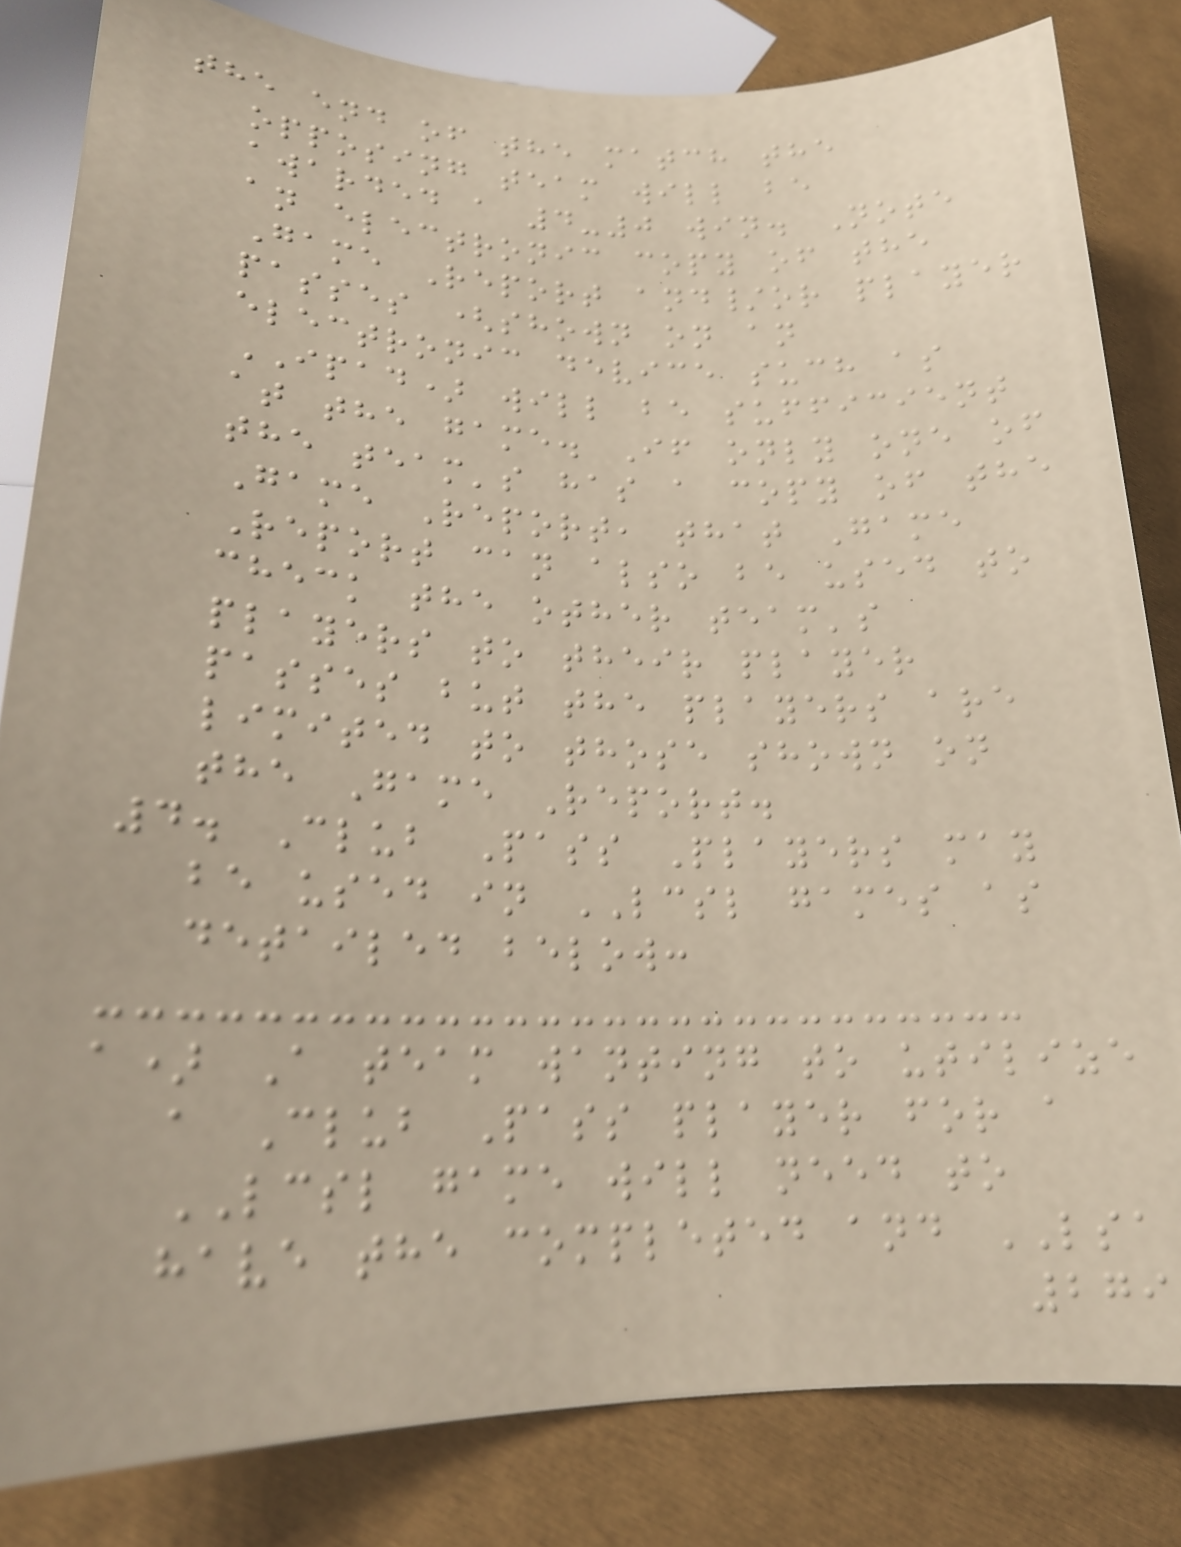the end of the match the
opposing team will be
awarded a 4-0 win. Note
an electronic copy of the
Game Report and/or player
passes (shown on an
electronic device such as
IPAD) will be sufficient
at the game. If only one of
the team's has a copy of the
Game Report, that Game
Report can also be used to
check the other team's
players to their player
passes but the players are
limited to those shown on
the Game Report.
4. Club Pass Players may
be used in LCSL games as
detailed below:
a) A team wanting to utilize
a Club Pass player for a
LCSL game will need to
have the completed and LSA
279
